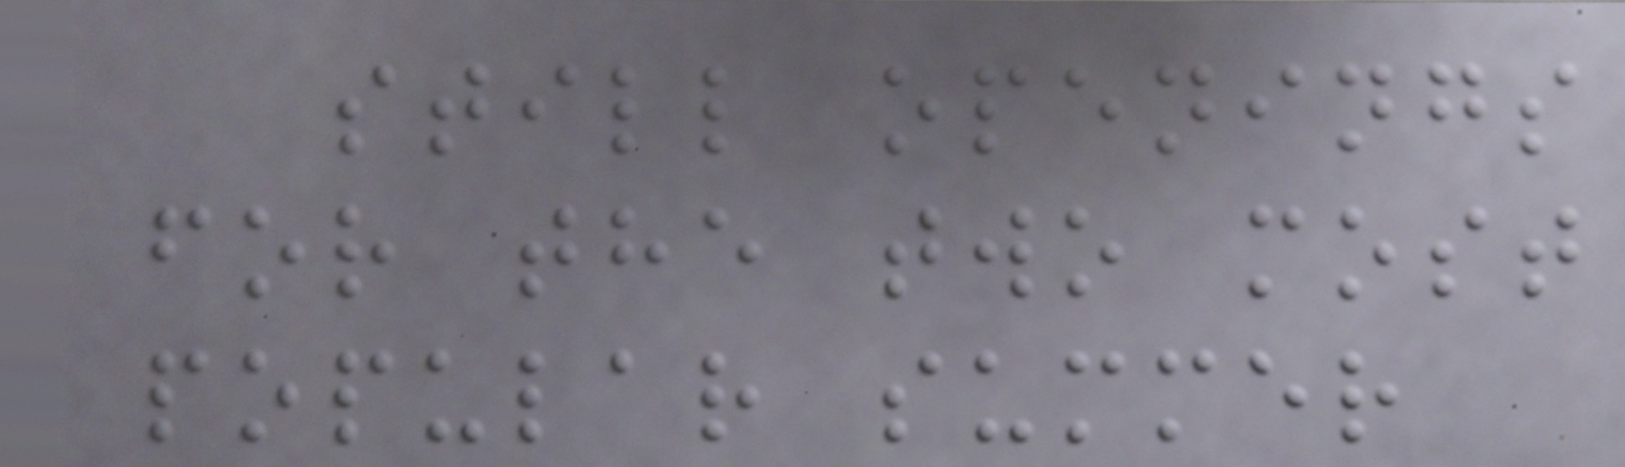still openings
for the two most
popular summer
